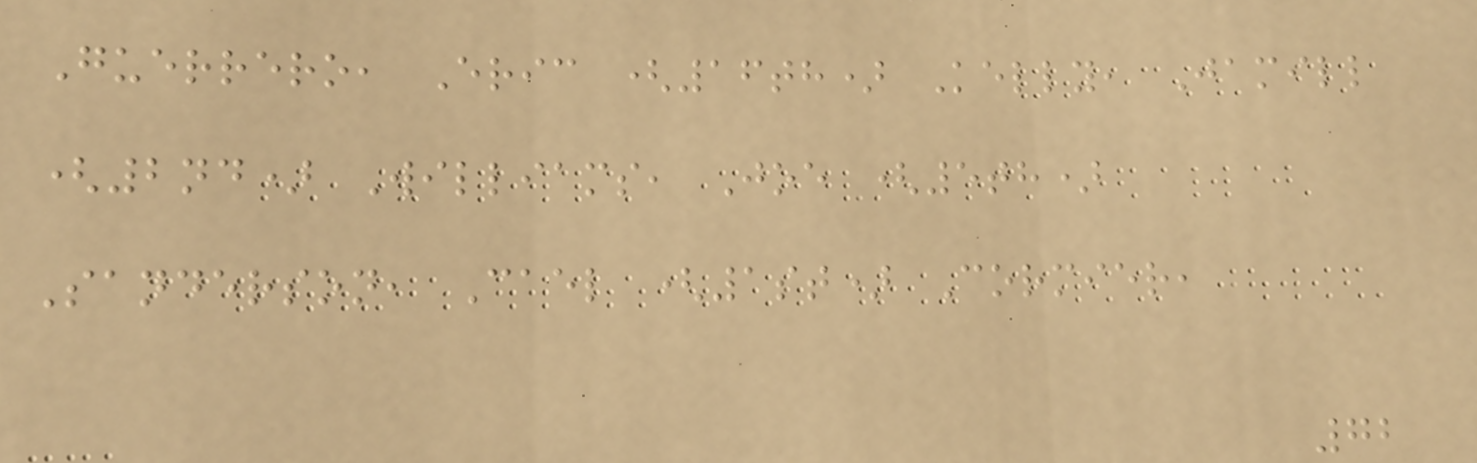Guerrero, Eric (16th) Kelly, Jamill
(2nd) Williams, Joe (5th)
Sanderson, Cael (1st) Cormier,
72
